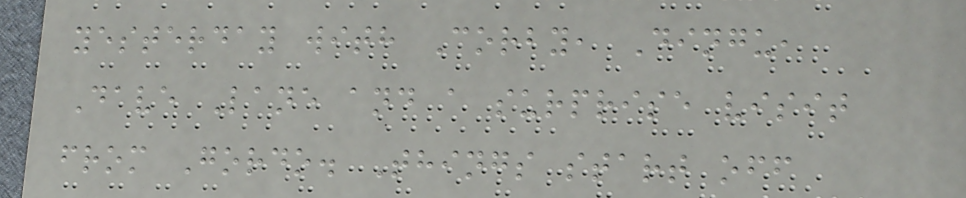yesterday with Corby, Dingu,
Dave Lane and a surprise visit
from Gordo. Things start off
